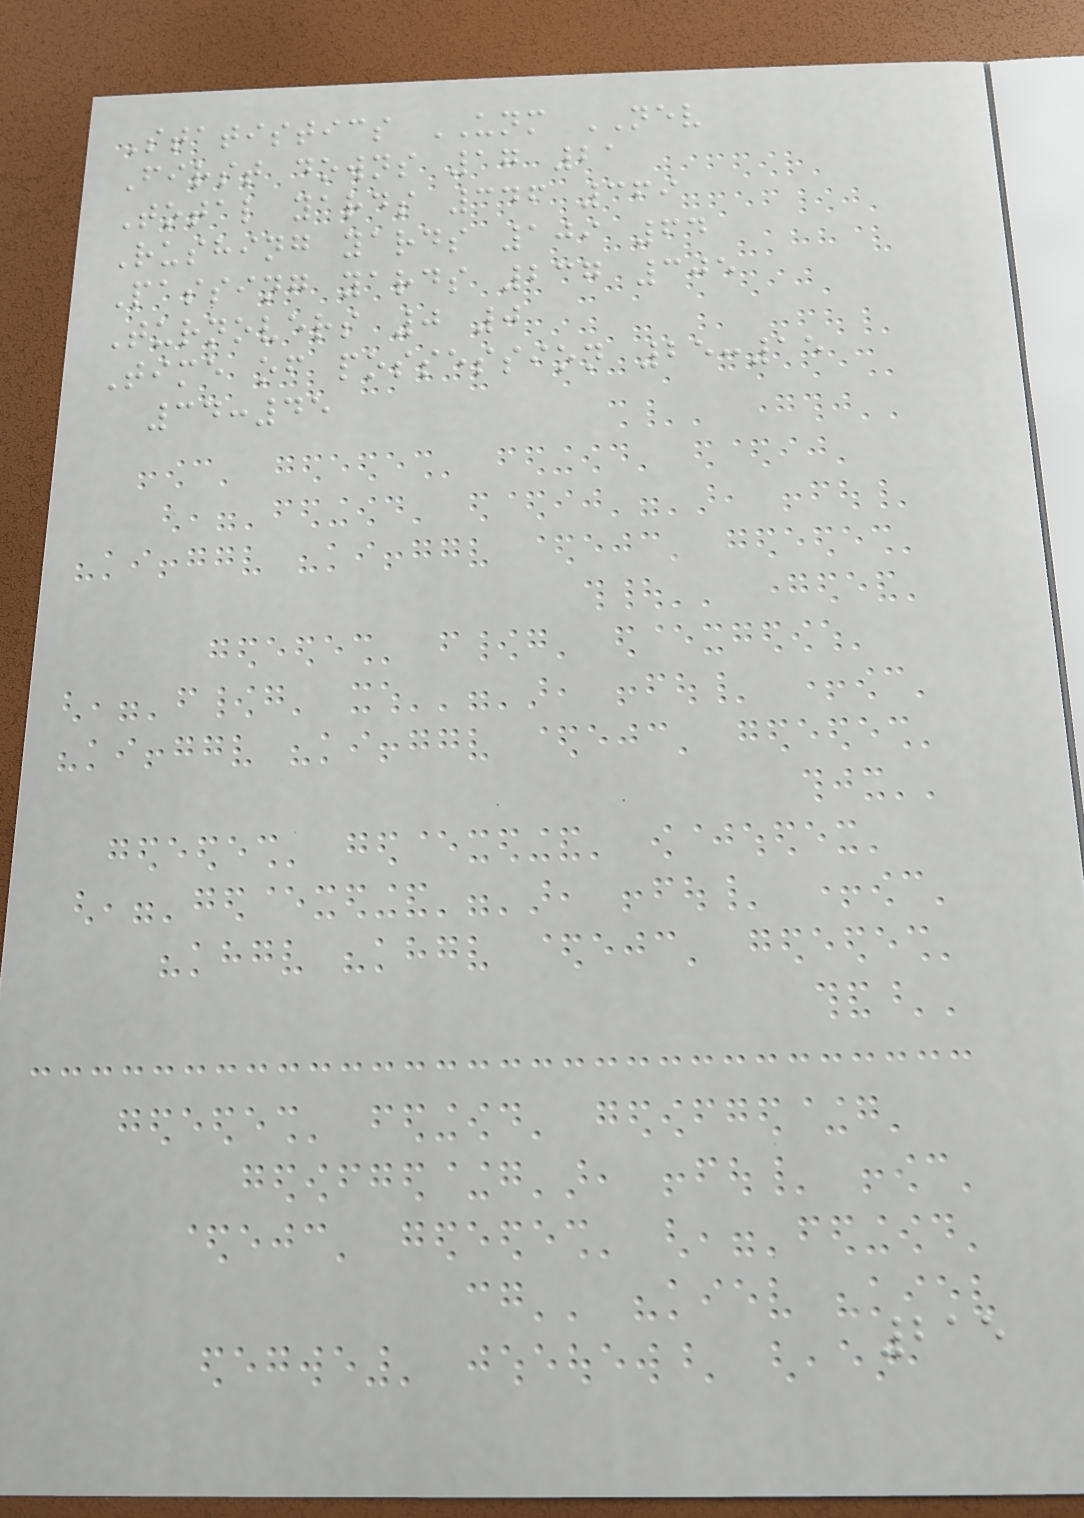Statistics UNM NEV
First downs 17 21
Total yards 346 369
Rushing yards 109 64
Passing yards 237 305
Turnovers 0 0
Time of possession 25:15
34:45
215
